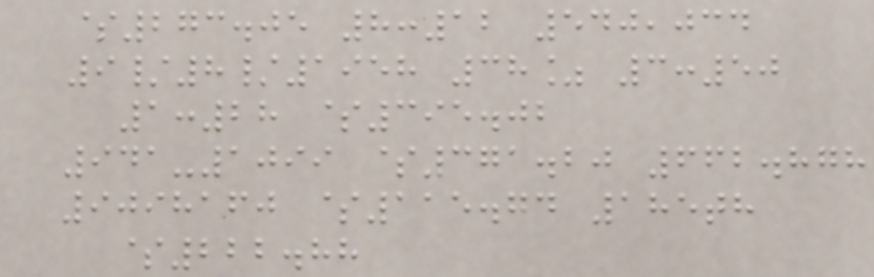$273.05 8:12 540,034
9/8/1958 38% 3:50
1:28 $395.02
941-1099 $371.20 662.878
9098160 $115.74 185th
$222.88
